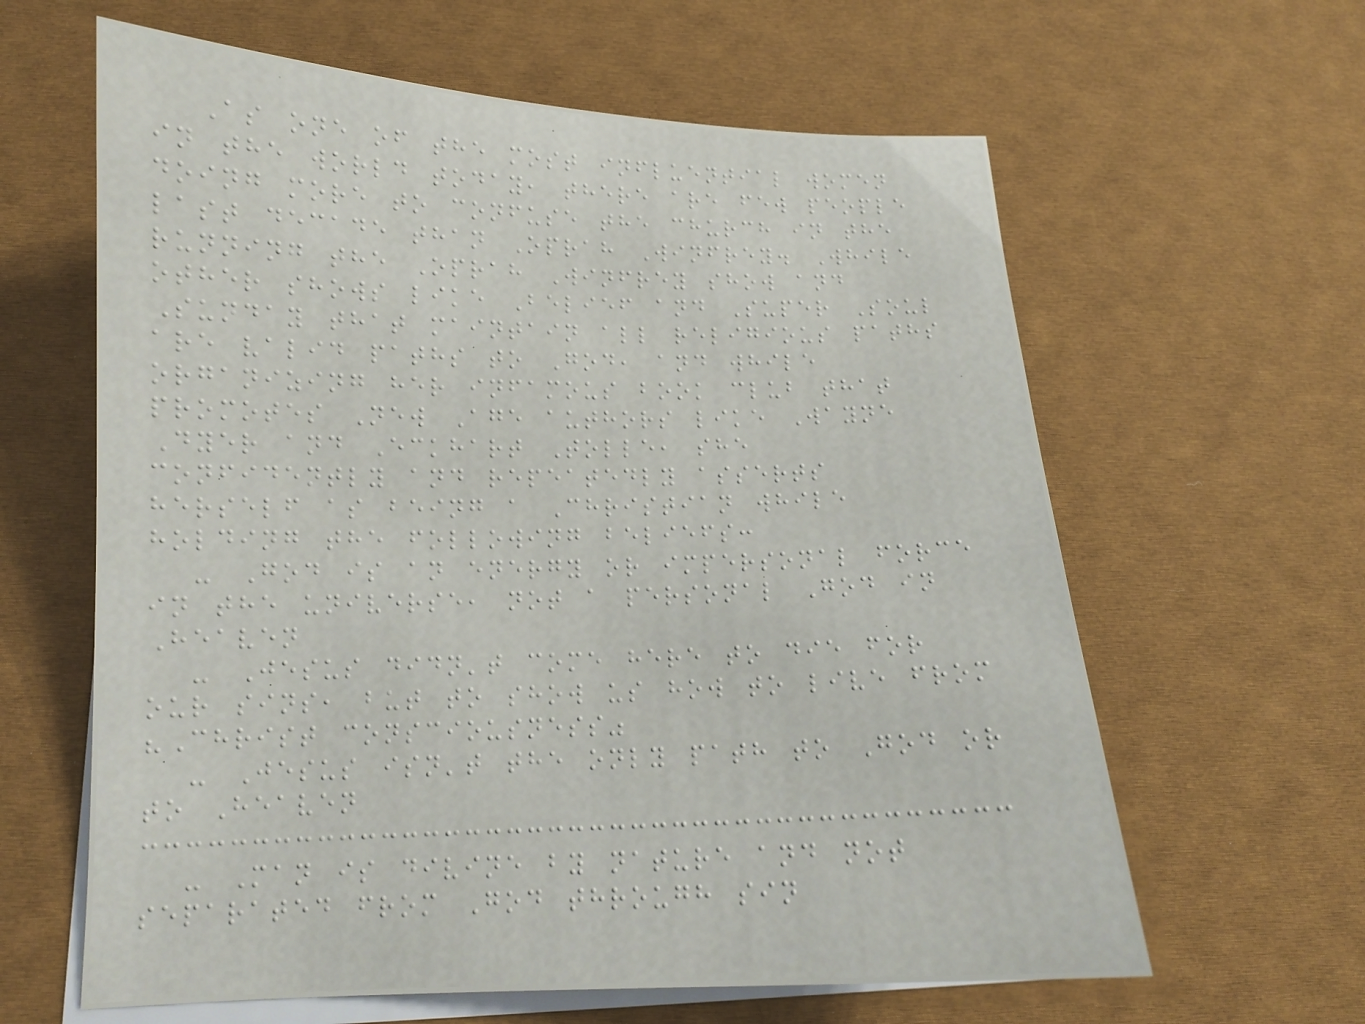As one of the most influential women
in the world today, there are few people
doing more to confuse the church in the
last decade than Oprah Winfrey. While
running the Oprah Winfrey show and
other shows like Belief and Super Soul
Sunday that maintain all religious paths
are valid paths to God, and while
organizing her infamous book club that
promotes New Age authors like Wayne
Dyer and Eckhart Tolle, she
confidently and repeatedly asserts
herself as being a Christian while
holding the following beliefs:
- God is an energy or impersonal force
in the universe, not a personal God in
Heaven
- Jesus didn't come here to die for
our sins, but to show us how to live from
"Christ consciousness"
- Jesus isn't the only path to God or
to Heaven
- Man is divine by nature and not
separated from God through sin
